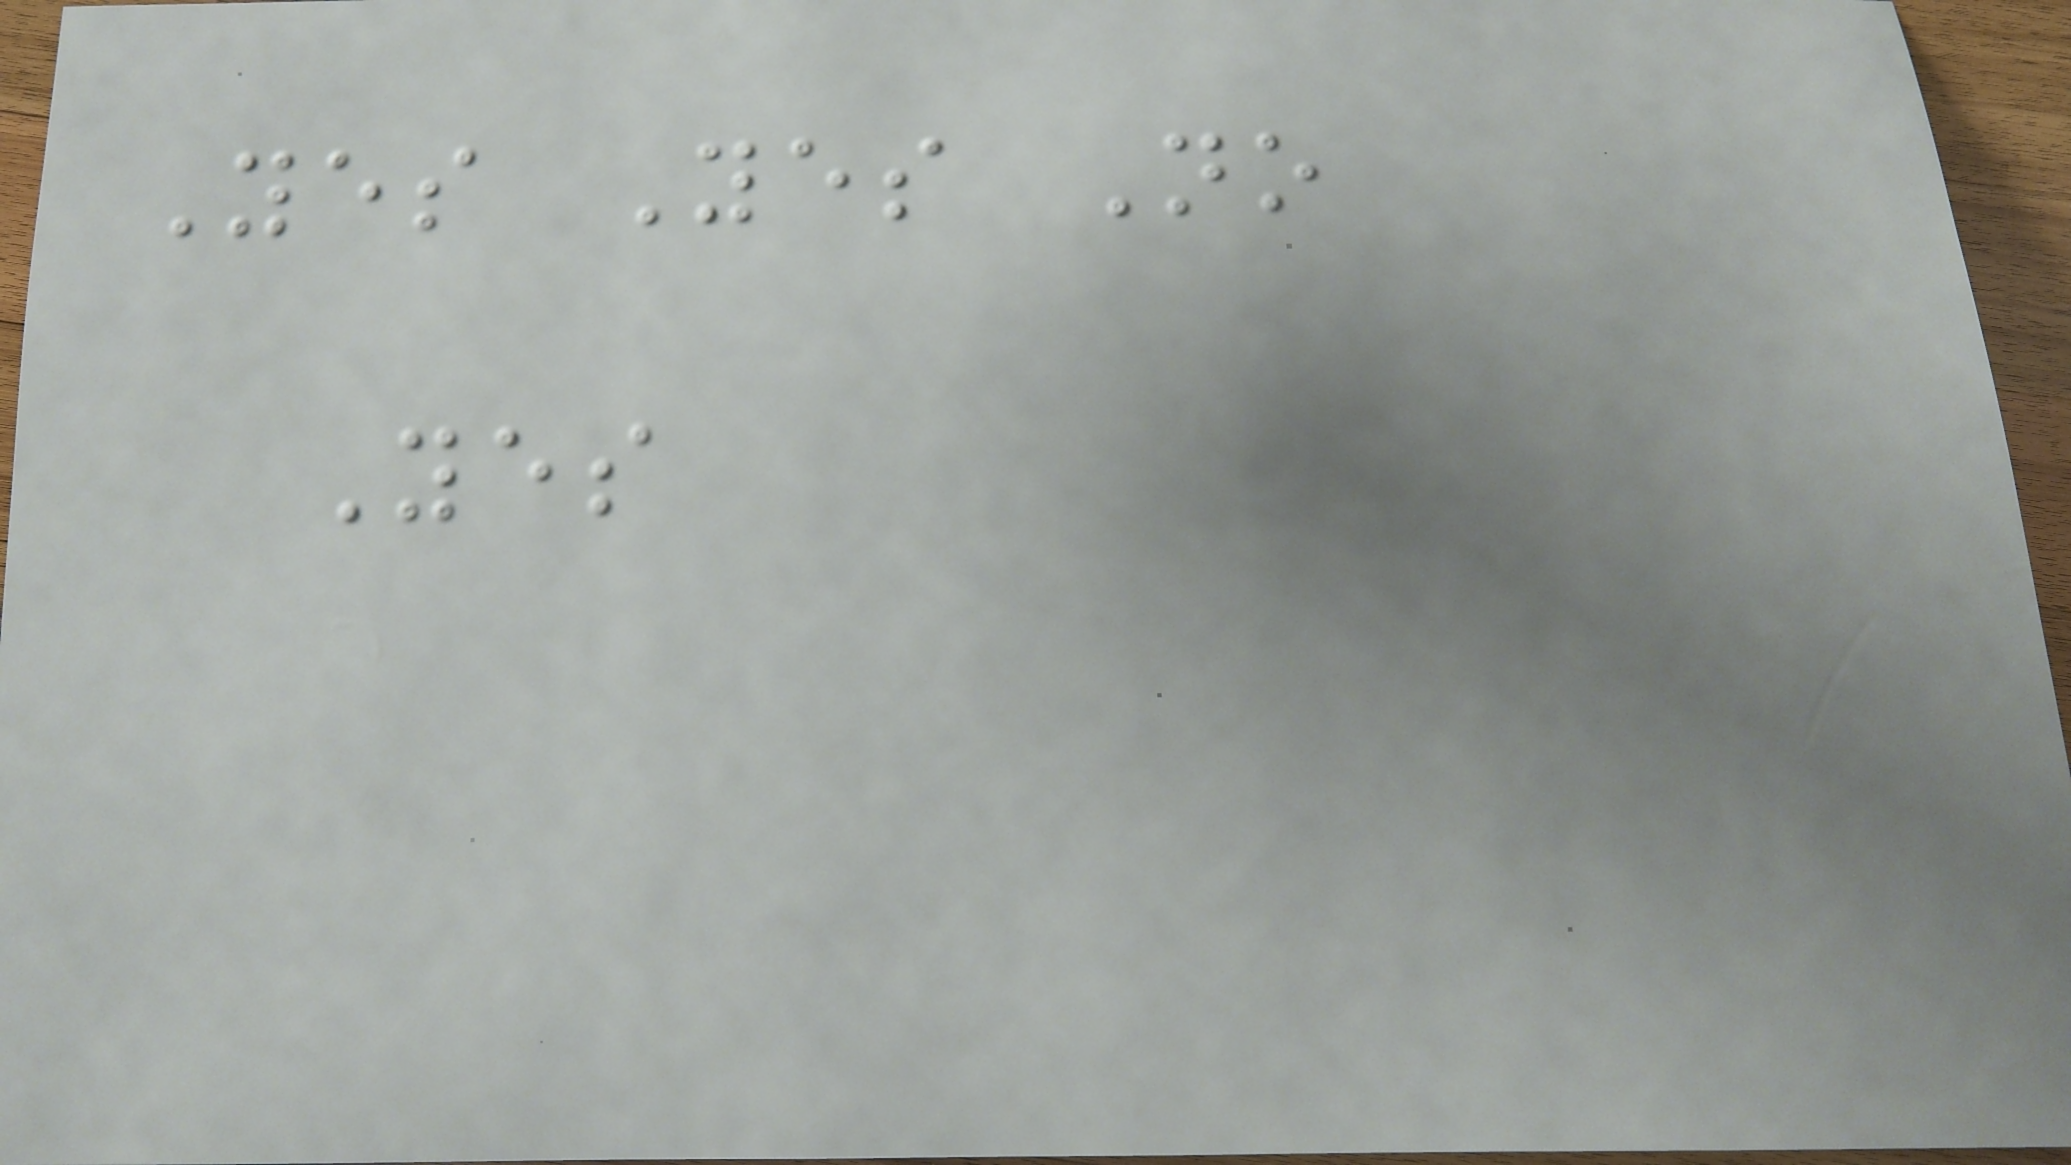Yes Yes No
Yes
